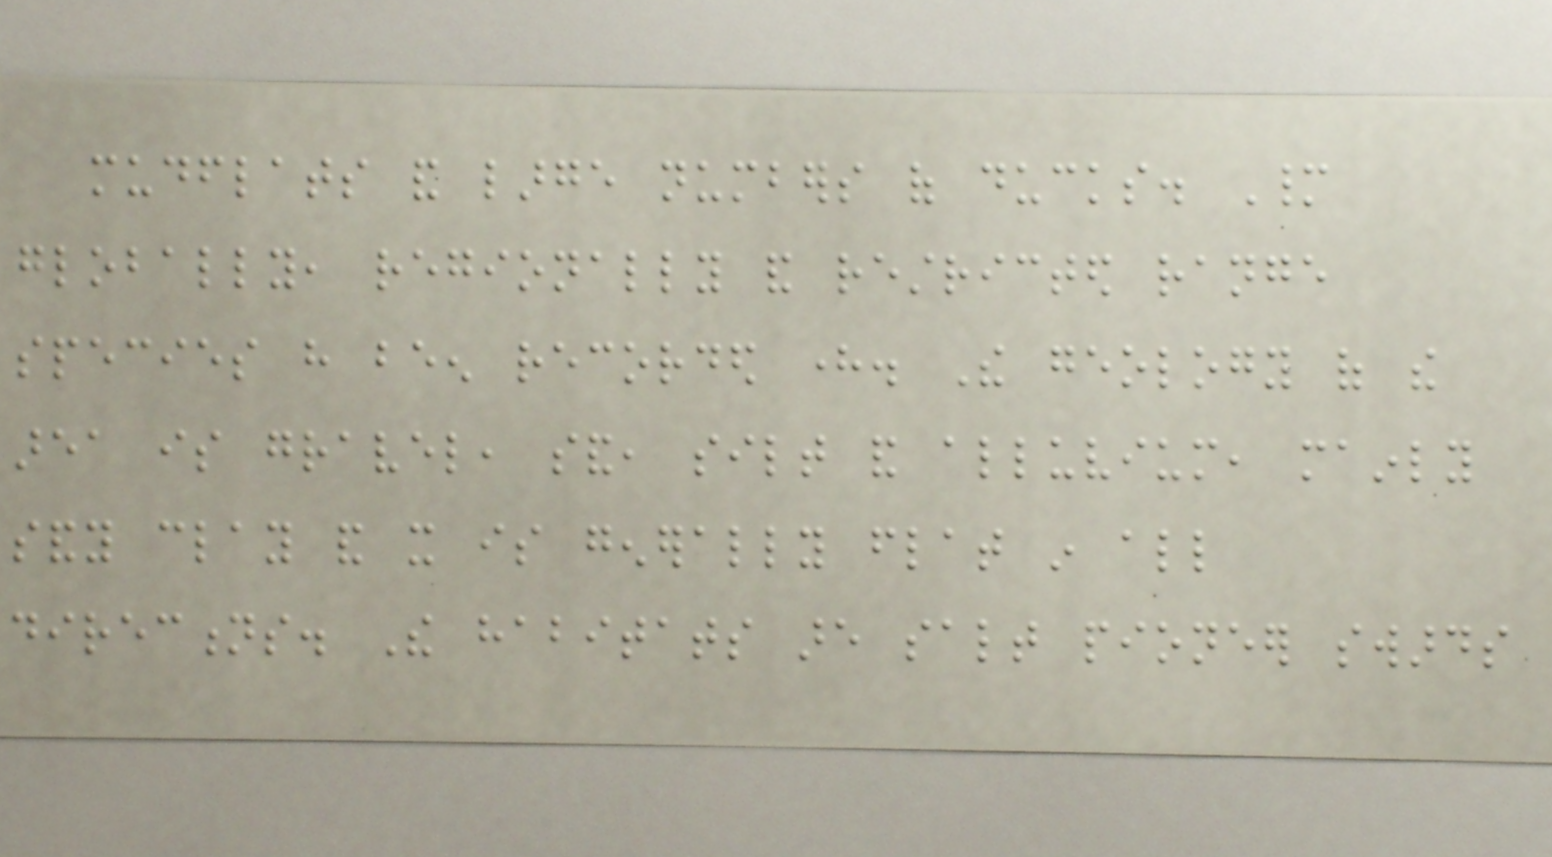mudflats and large numbers of ducks. Many
globally, regionally and restricted range
species have been recorded here. The geology of the
area is gravel, sand, silt and alluvium, mainly
sandy clay and it is generally flat in all
directions. The habitats are salt pioneer swards
